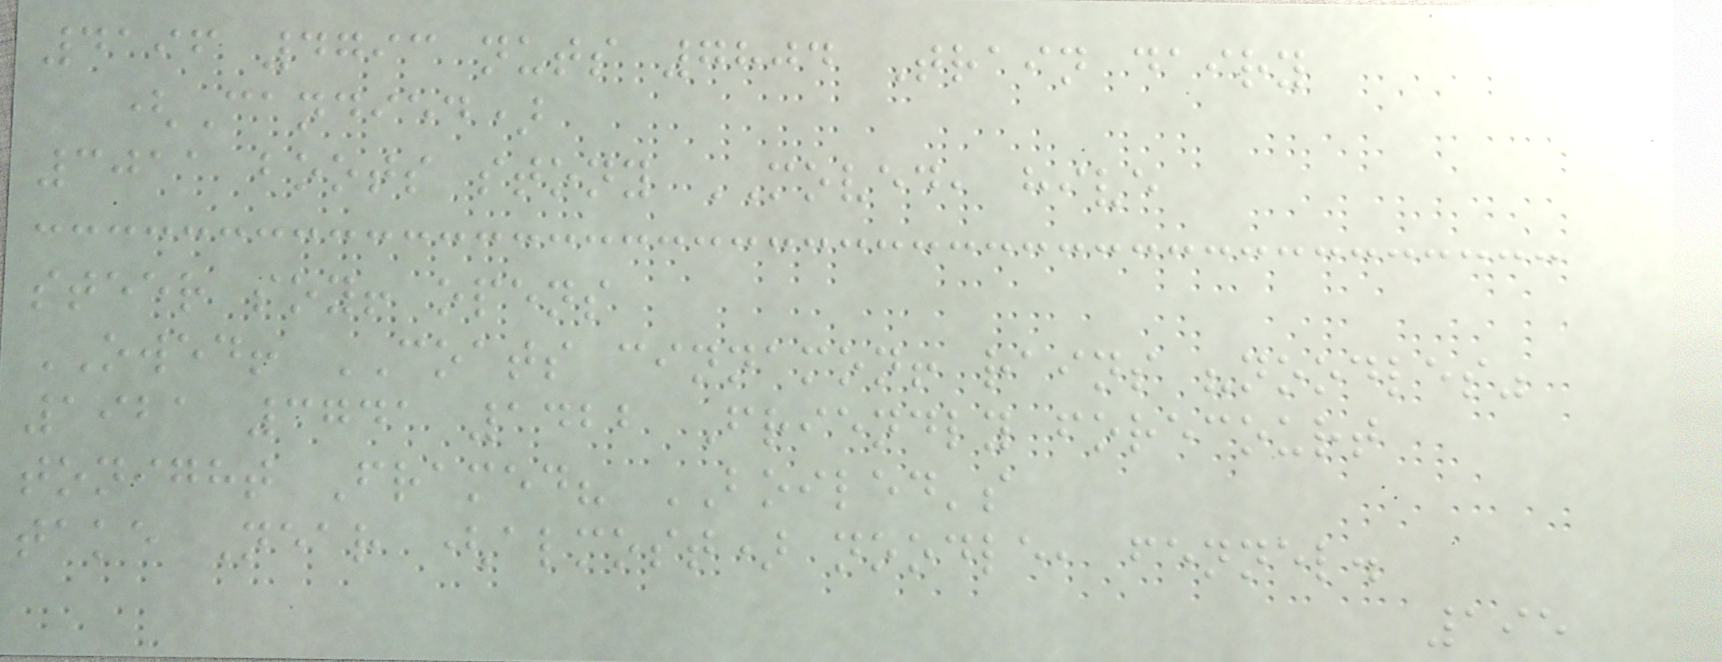4196 4793 nuts 7804 Train dairy
(Candied)
3011 boots stony MOVED, hive
steer soy! opens
OWED! COATS cinnamon! rains "noodles"
1921 3741 1422 Friendly forecourt
tonight Framed? BOILED's
take Near (almost) noodle, fennel.
195
